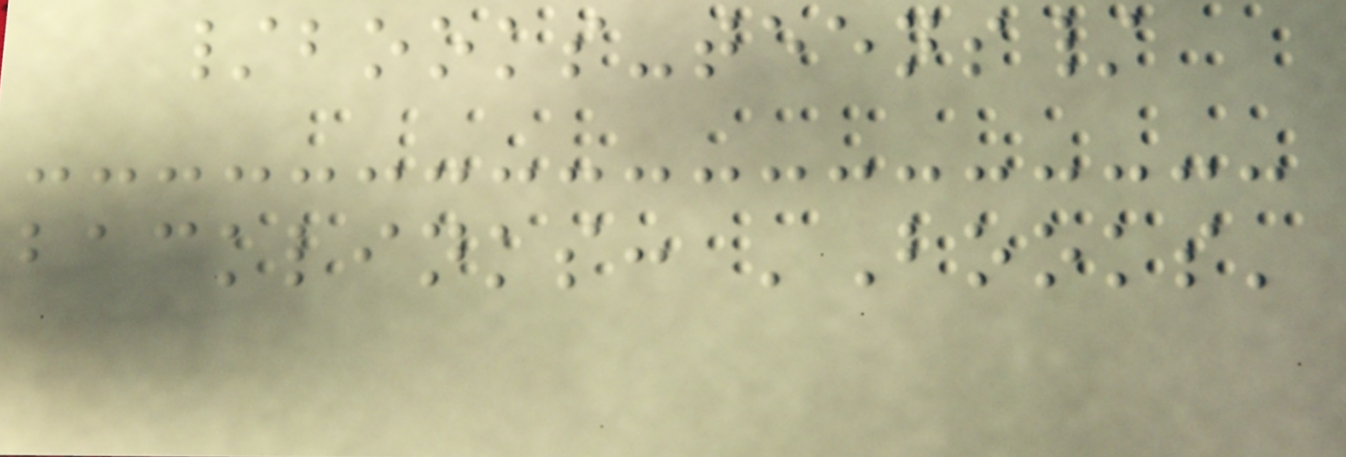/books-teens/
backlinks: 'Books'
